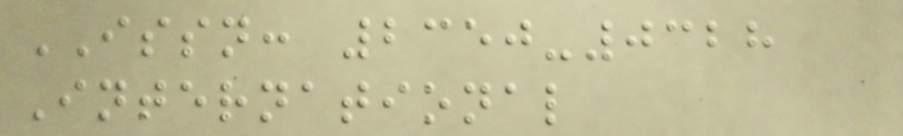ISSN: 2350-0328
International
